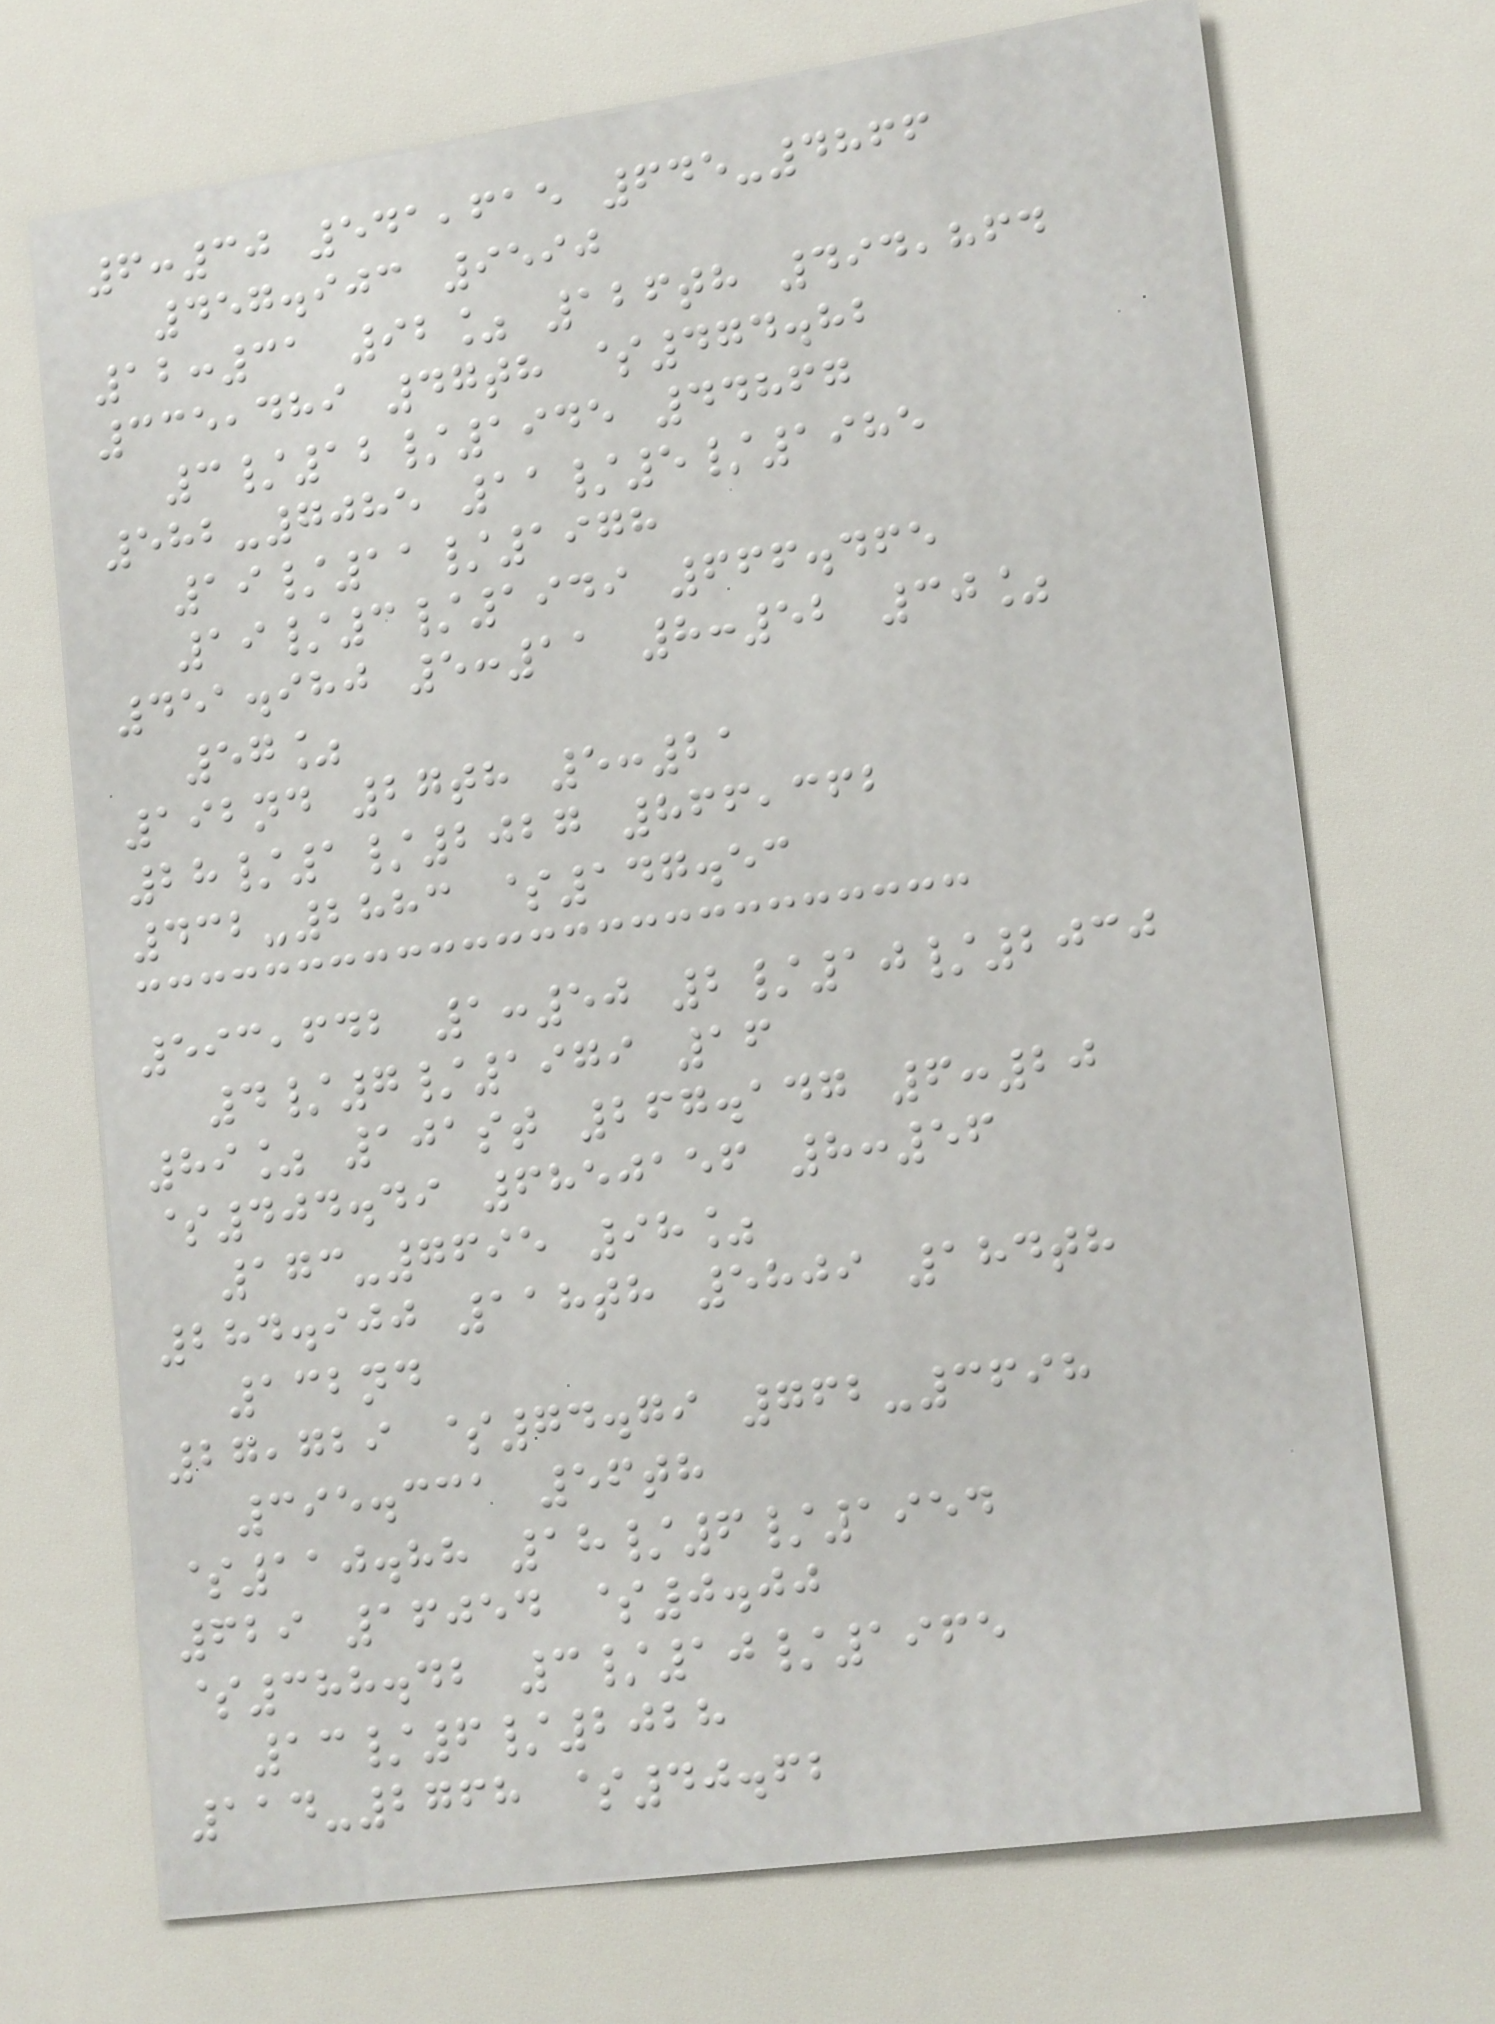6:30 541,615 645-4866
457.903 9590
12:31 92% 126th 494,864
335,489 47th $474.82
3/12/1945 44867
582-7085 11/5/1985
19/11/1978
19/3/1949 666.465
451.980 5:11 8:52 30%
57%
192nd 27th 5:21
28/1/2027 866,362
432-2883 $147.53
593,642 1:50 2/10/2030
4/7/1979 16
89% 101st 267.147 6:20
$404.49 6850156 8:56
173-7695 98%
284.900 118th 5809 184th
132nd
27,729 $74.79 762-3698
395.331 56th
$110.88 18/6/1954
629 16054 $0.00
$388.42 3/10/1965
13/6/2028
114-2768 $40.62
